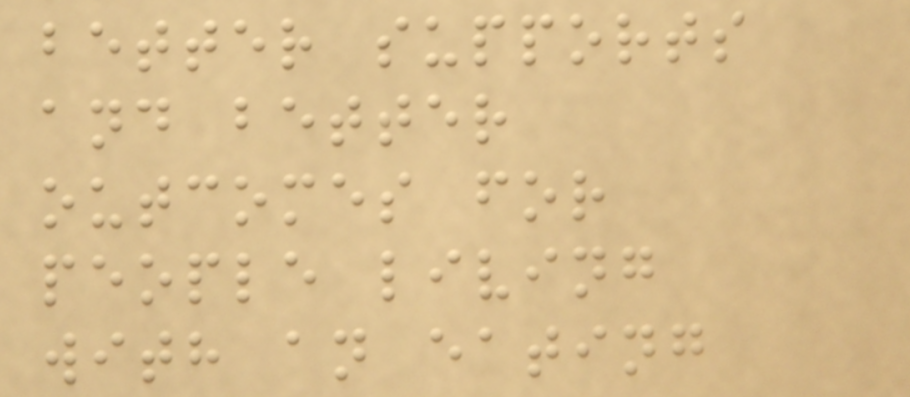better supports
and better
outcomes for
people living
with an eating
